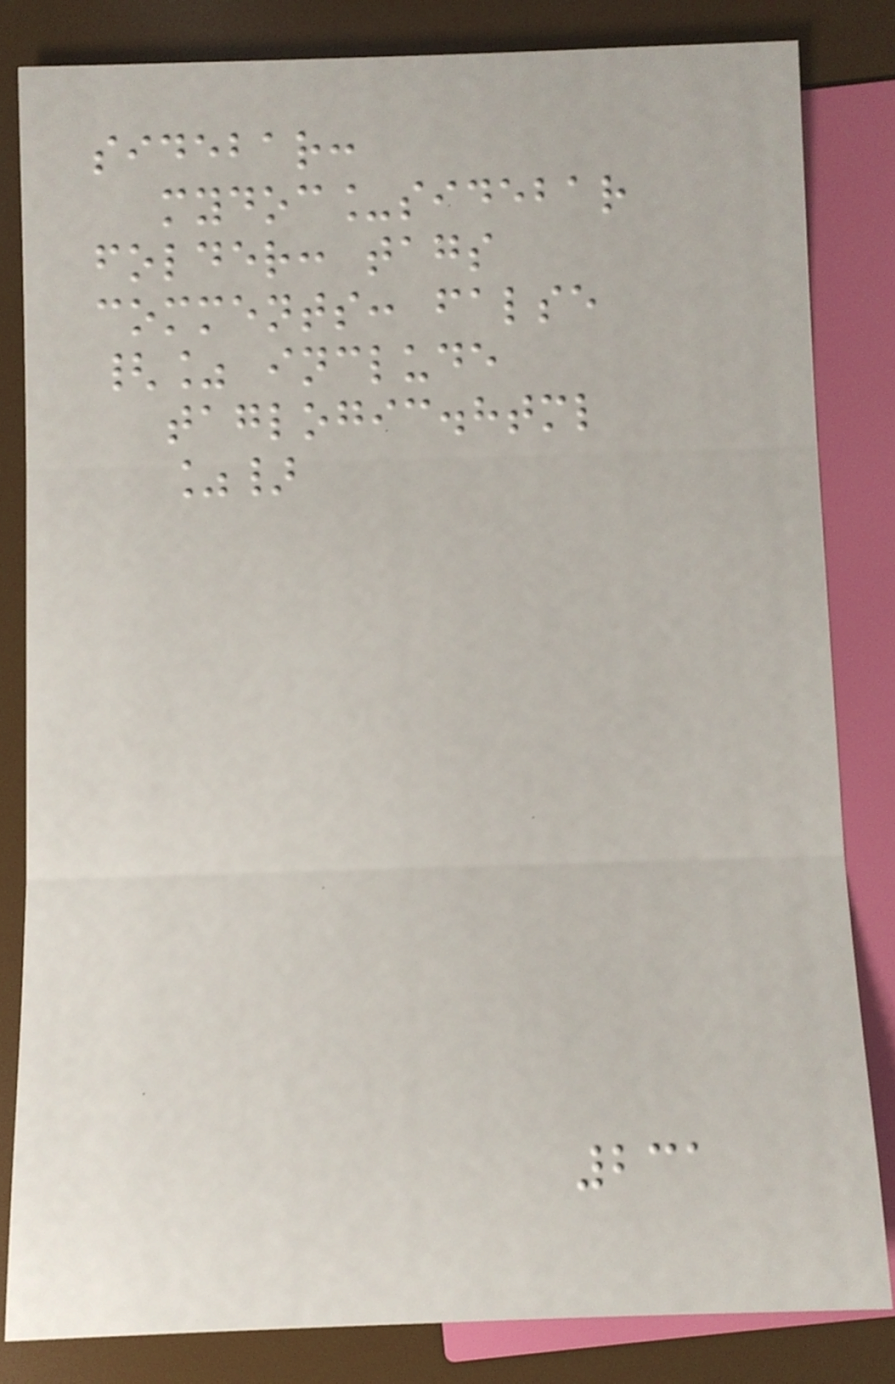sidebar:
mydoc_sidebar
folder: tags
comments: false
{% include
taglogic.html
%}
231
